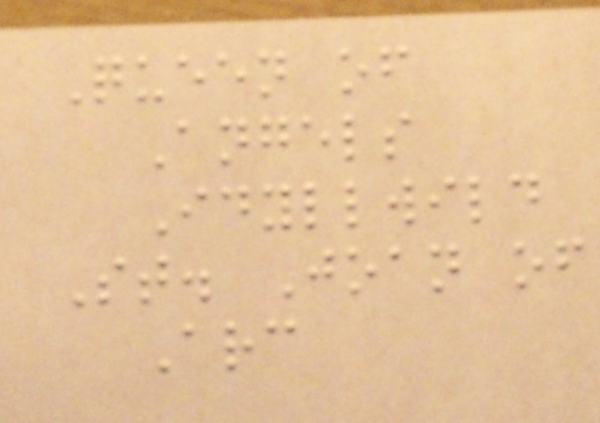Queen of
Angels
Idyllwild
St. Joan of
Arc
